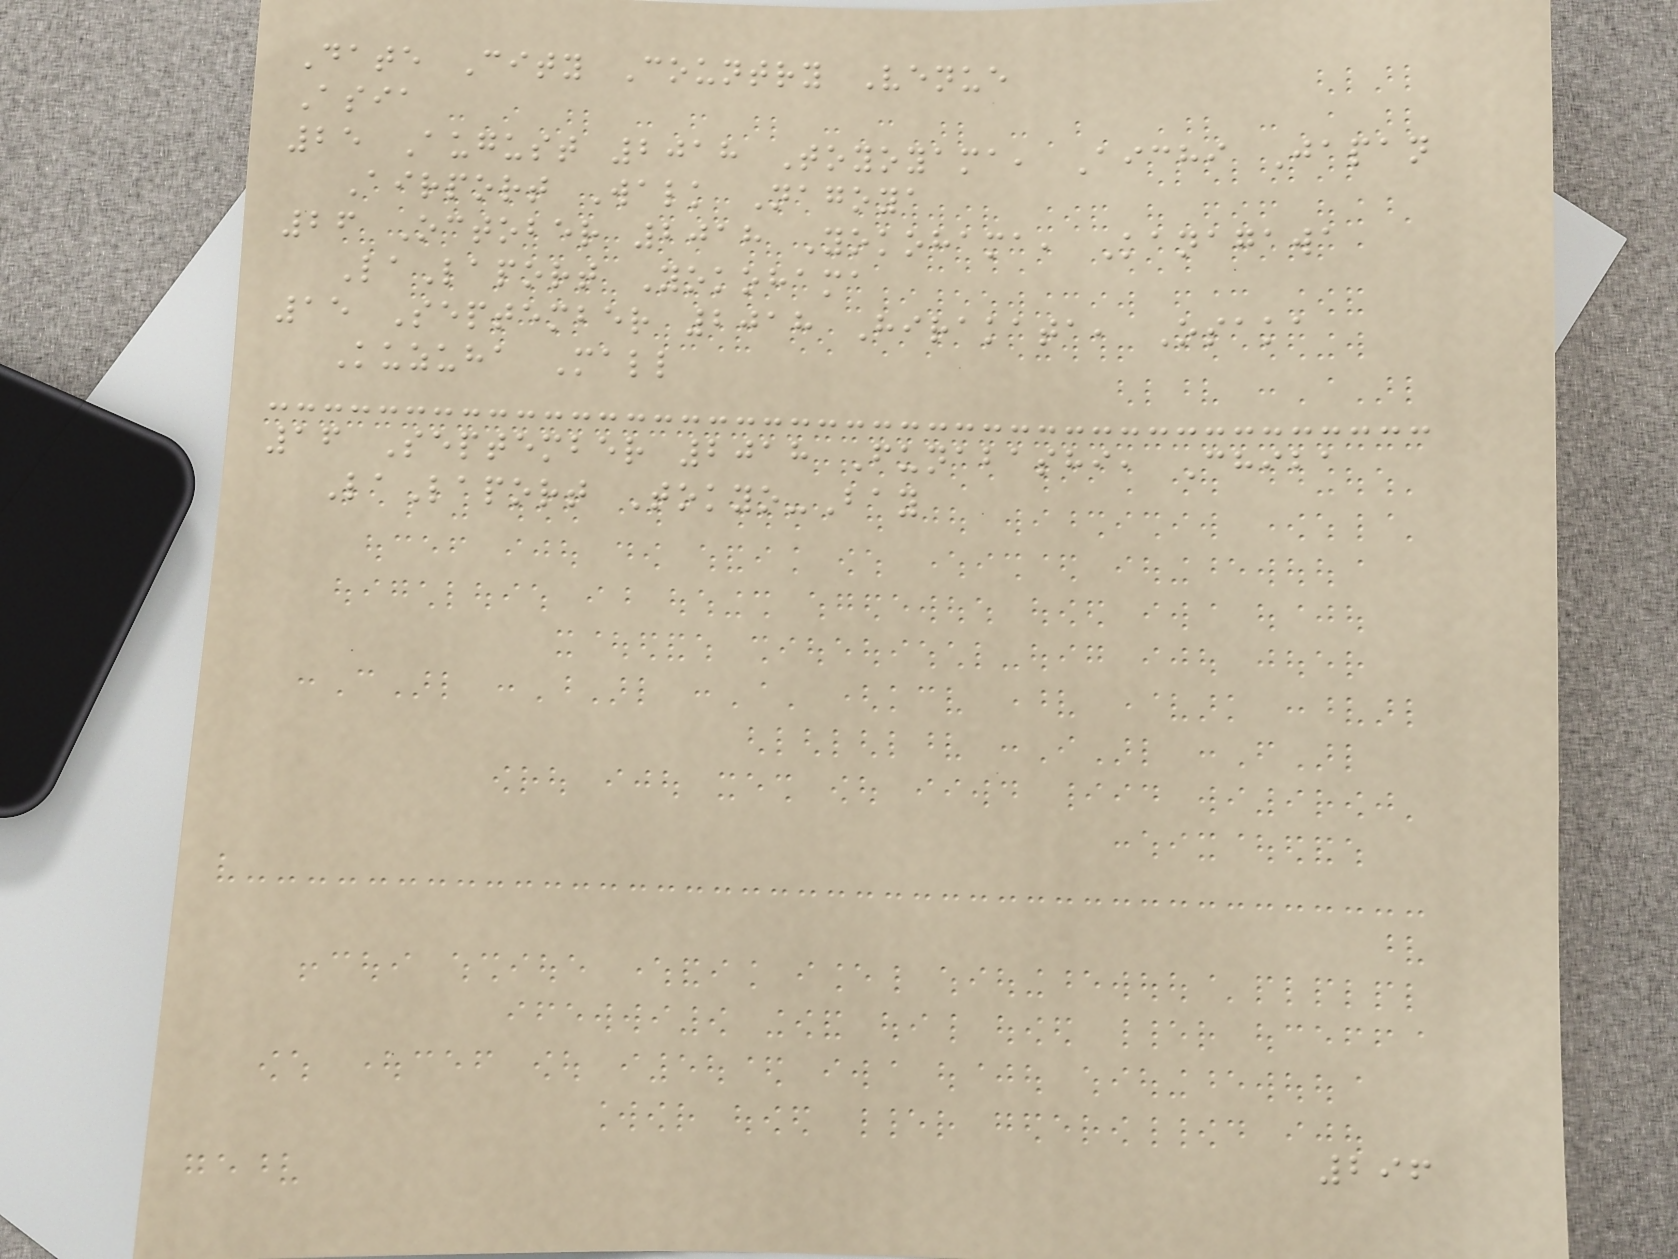Date City Country Venue
Asia
25 August 2018 Toyoyama, Aichi Japan
Airport Walk Nagoya
26 October 2018 Yokohama, Kanagawa
LaLaport Yokohama
15 September 2018 Hirakata, Osaka
Kuzuha Mall
16 September 2018 Funabashi, Chiba
LaLaport Tokyo-Bay
296
